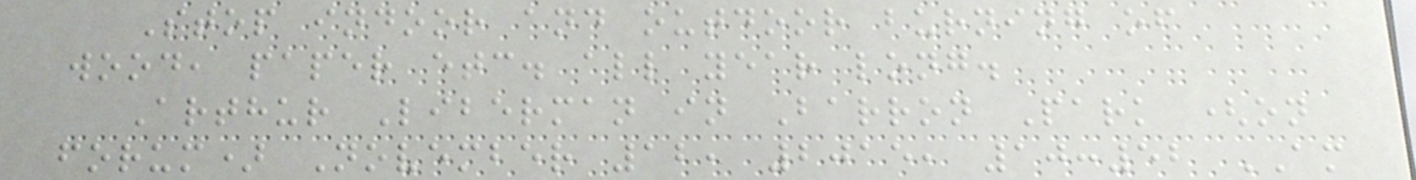Stop indoor and outdoor burning of
wood, paper etc. all year long.
Arthur Liberman in Barron Park (on
forum) November 12, 2015, 10:52 AM
